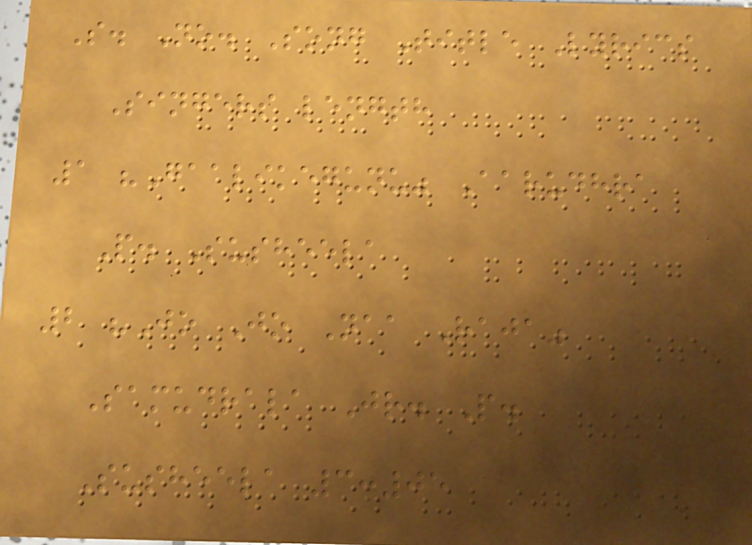S. No. Song Title Lyrics
Singers length
1 "Gaalikegunu" Aarudhra
P. Susheela
2 "Jo Jo Naa Raja"
Samudrala Jr. P.
Susheela 3:05
